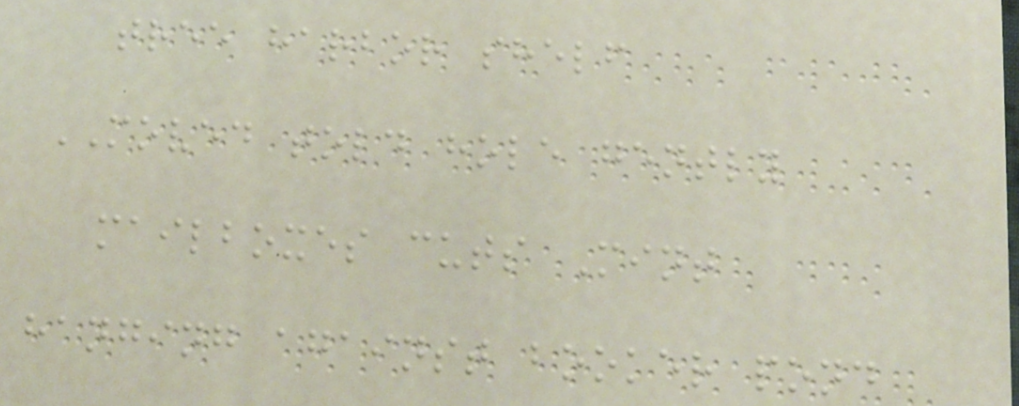tree harbor shelf
MOVED told hole gently
mailboxes cuts Mint
hanging against booker pond
